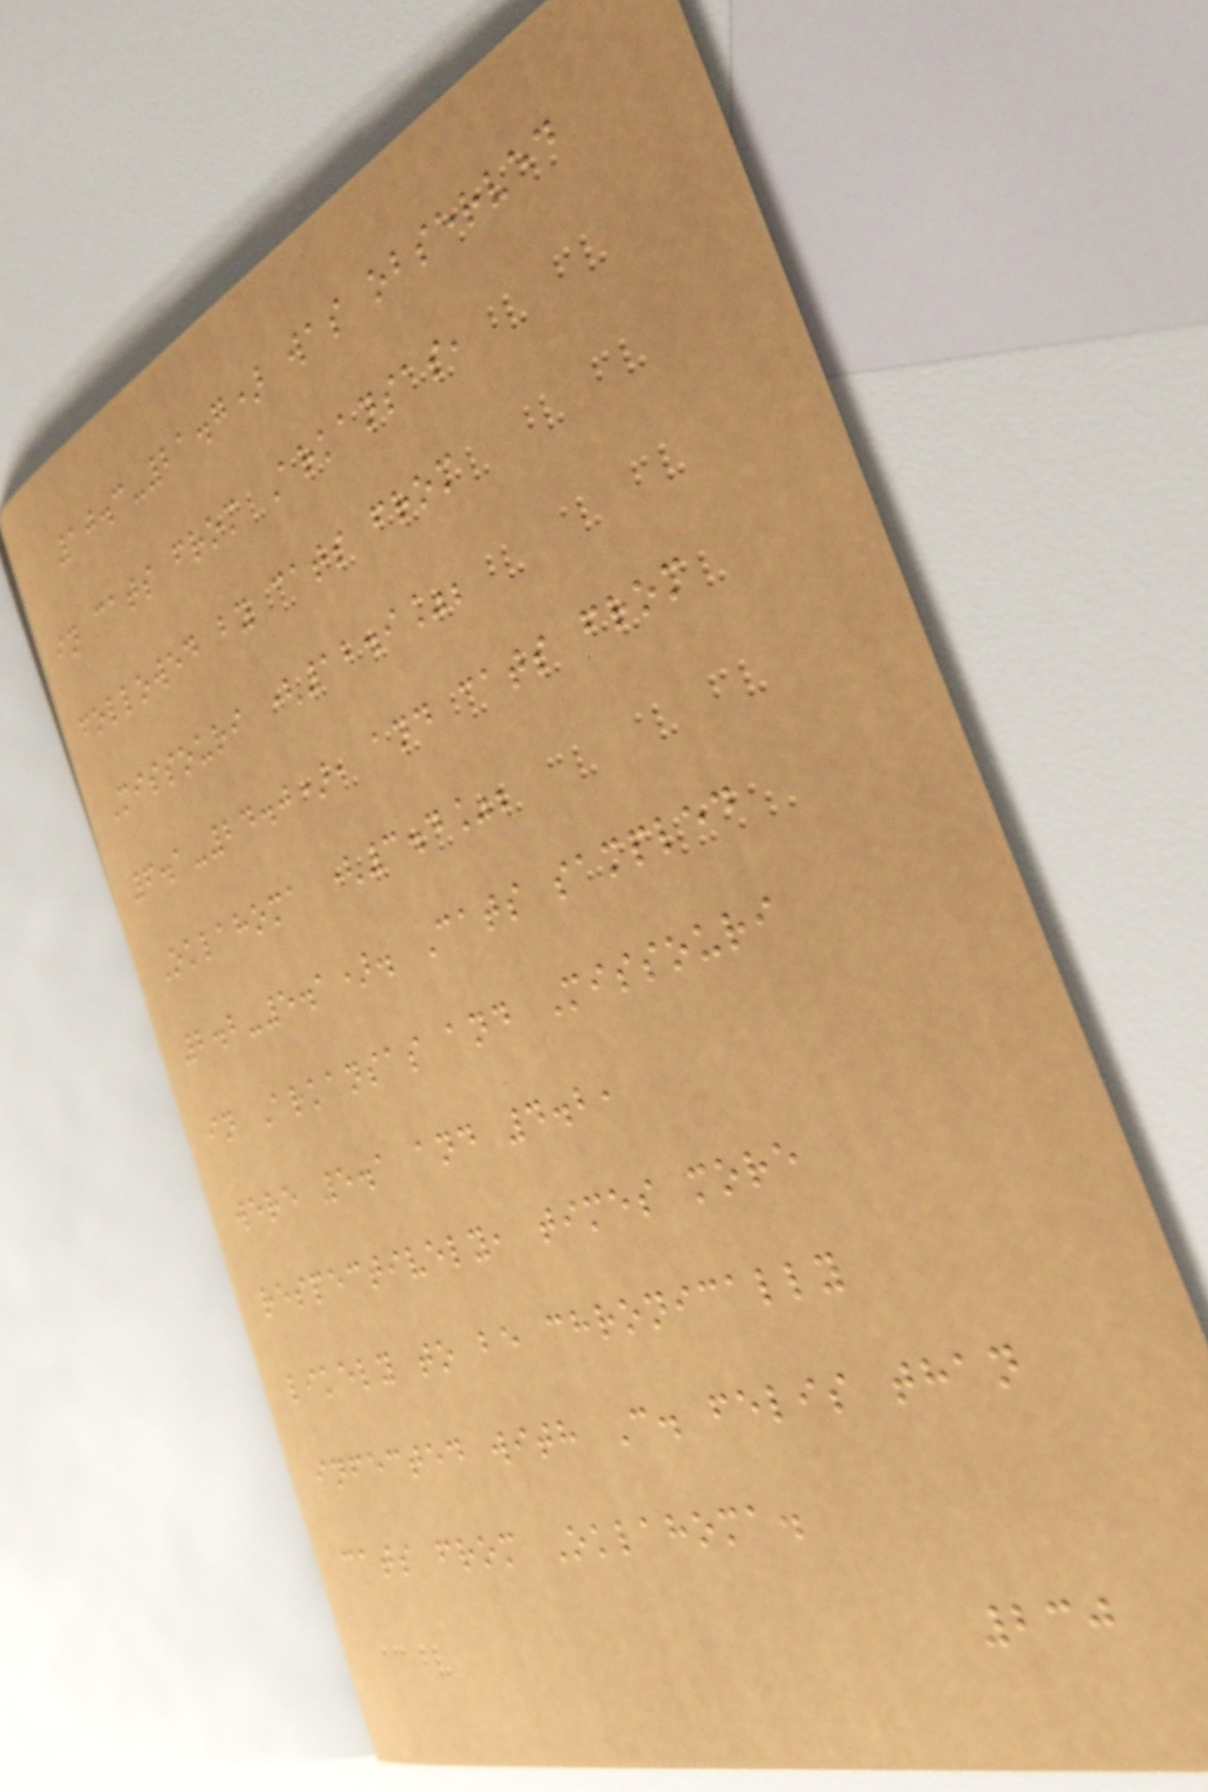10.3-21.7) was observed
in cats from Arkansas,
followed by cats from
Missouri (12.9%;
6.1-24.0), and cats from
Oklahoma (3.4%;
2.2-5.1). Cats sampled
in Arkansas and Missouri
were 5.1 and 4.2,
respectively, times more
likely to be chronically
infected with C. felis than
cats from Oklahoma.
230
